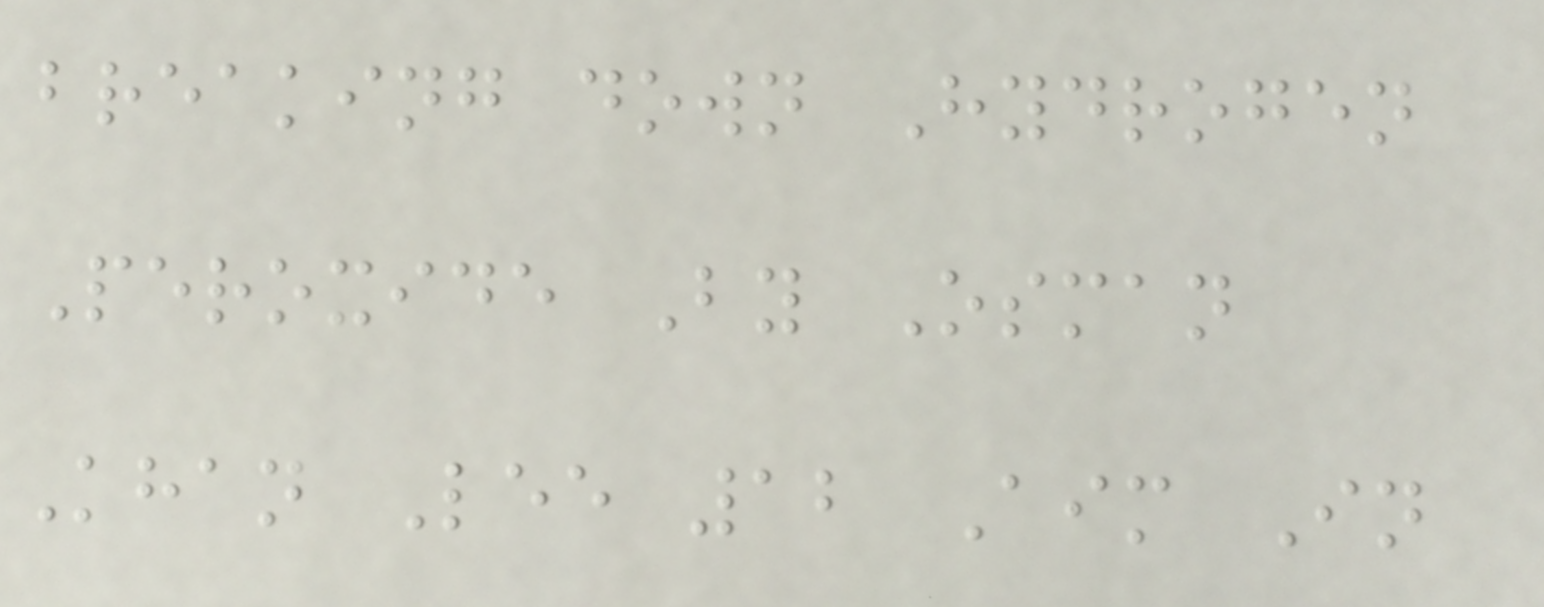breaking down Hydrogen
Peroxide By Osman
Khan Lee 12 Aim In
